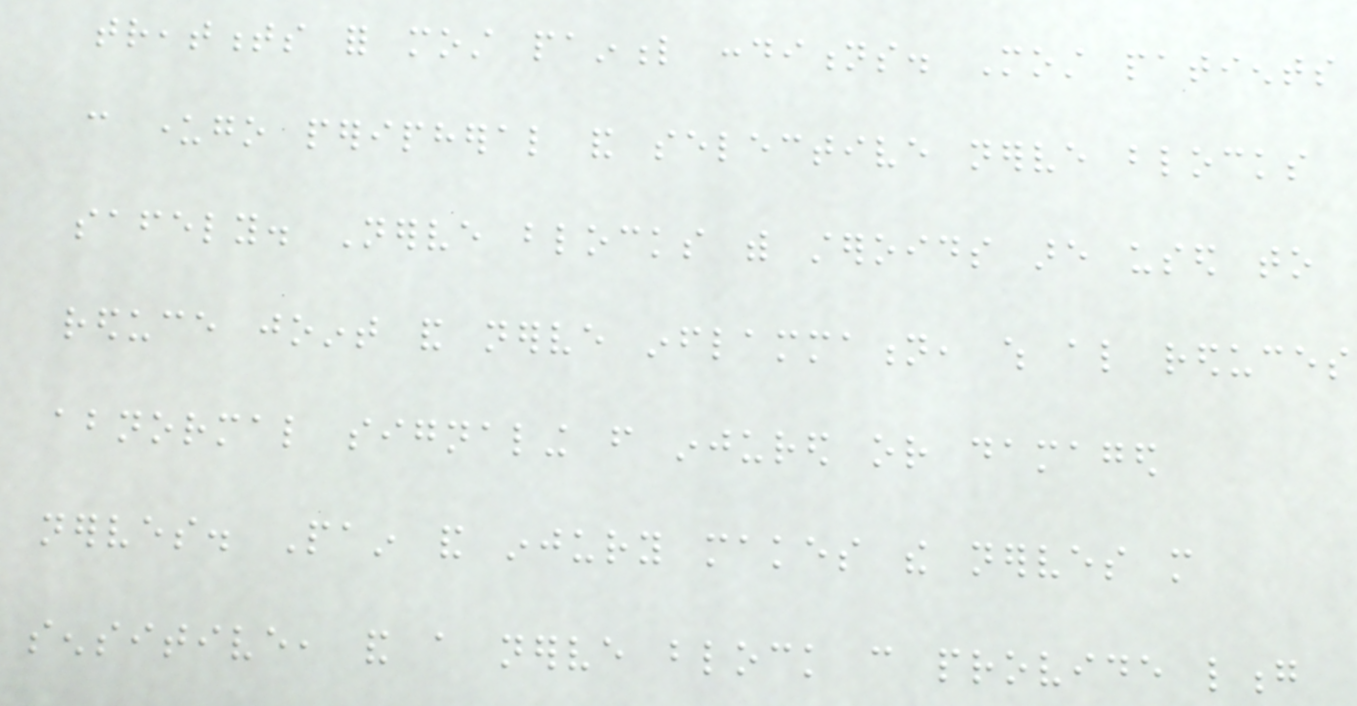treatments for most painful conditions. Most patients
can undergo peripheral and selective nerve blocks
safely. Nerve blocks with steroids are used to
reduce joint and nerve inflammation, which also reduces
abnormal signaling from injured or damaged
nerves. Pain and injury makes the nerves more
sensitive, and a nerve block can provide long
